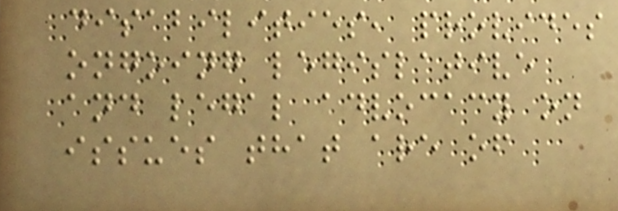disabilities, provides
ongoing legislative
and legal advocacy on
issues that are of
